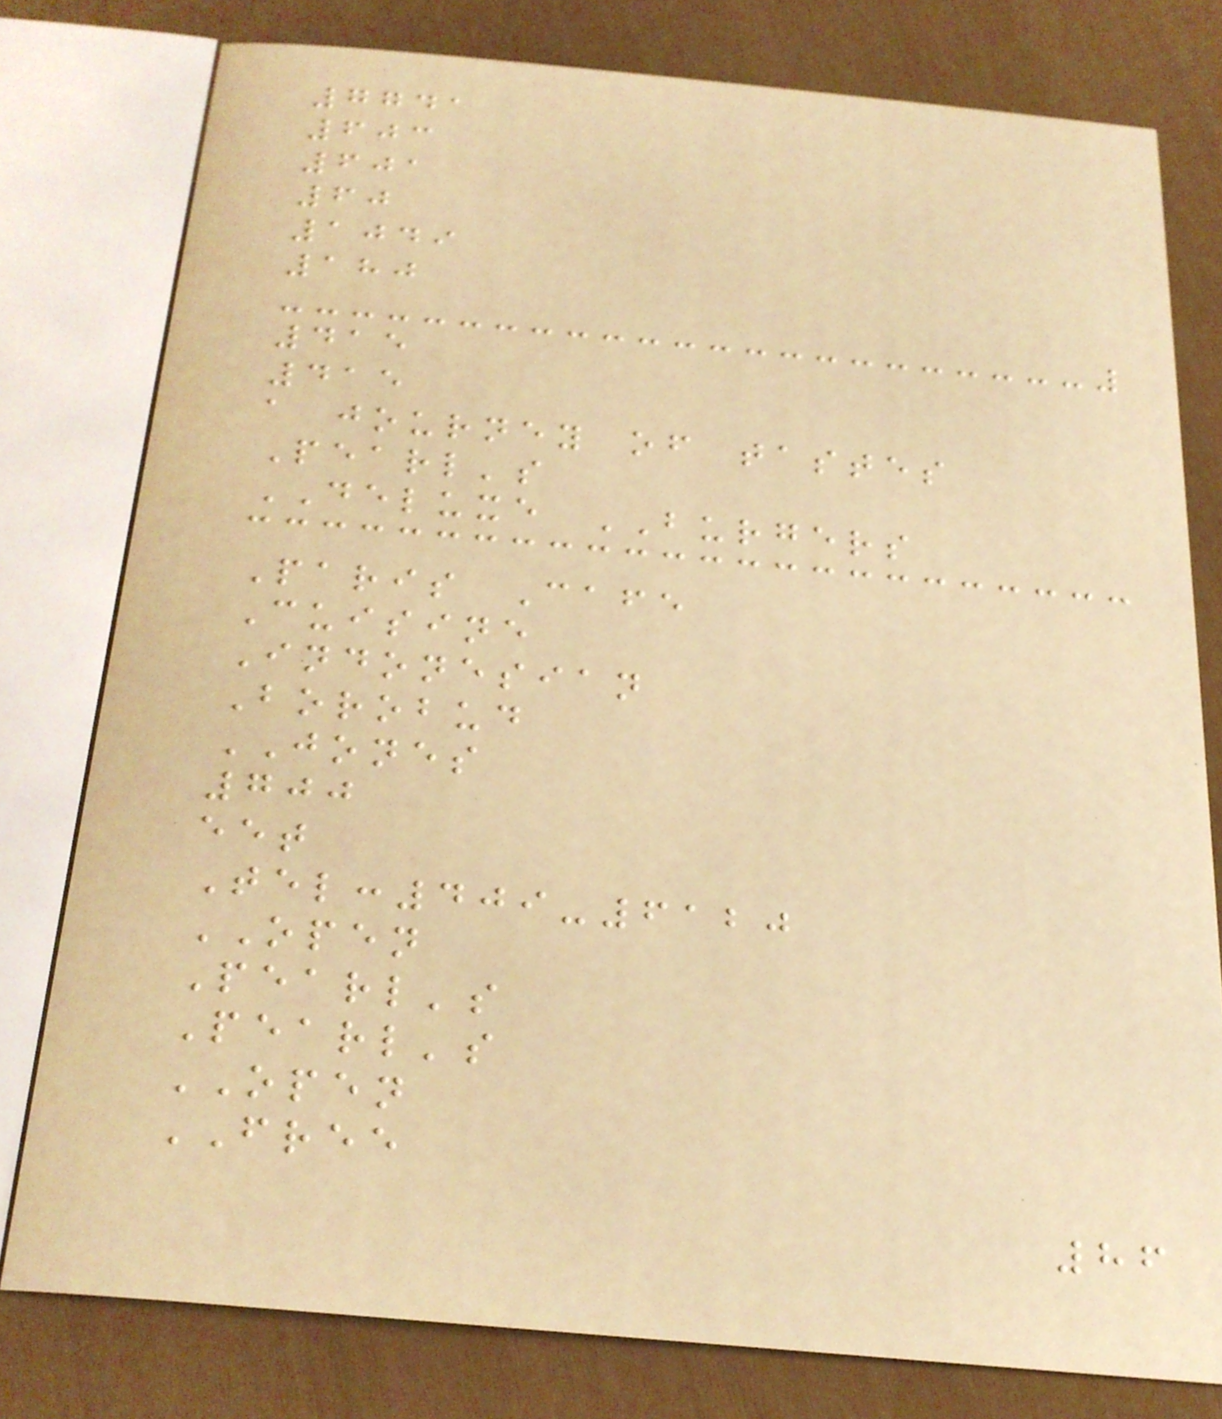7741
603
601
60
1049
180
415
415
a journey of tastes
Pearl's
DELUXE BURGERS
Paris Cafe
Cuisine
Indonesian
Borobud
JONES
700
eet
Tel:409-6120
OPEN
Pearl's
Pearl's
OPEN
FREE
86
